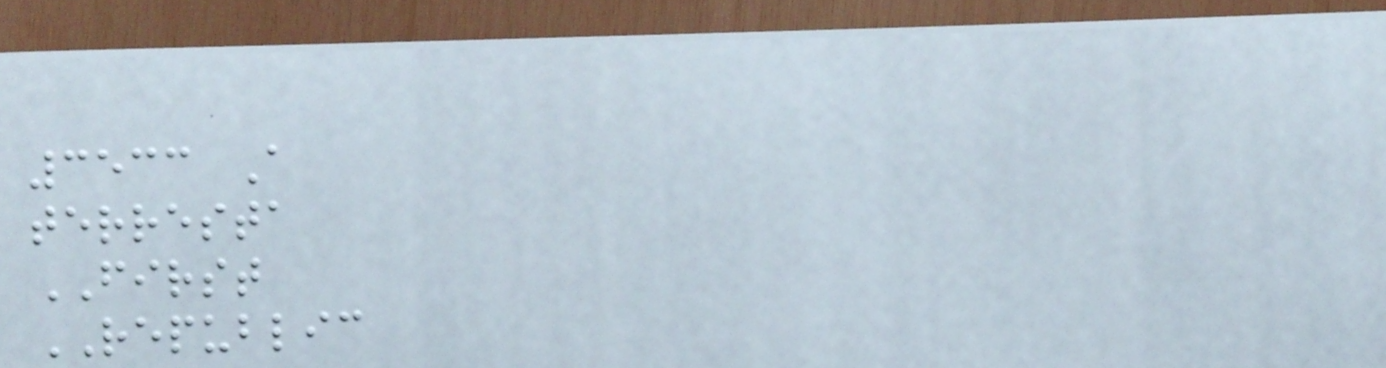3533 A
terresta
FIRST
REPUBLIC
